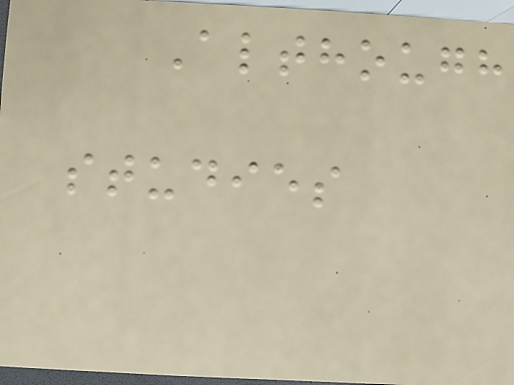Although
studies
